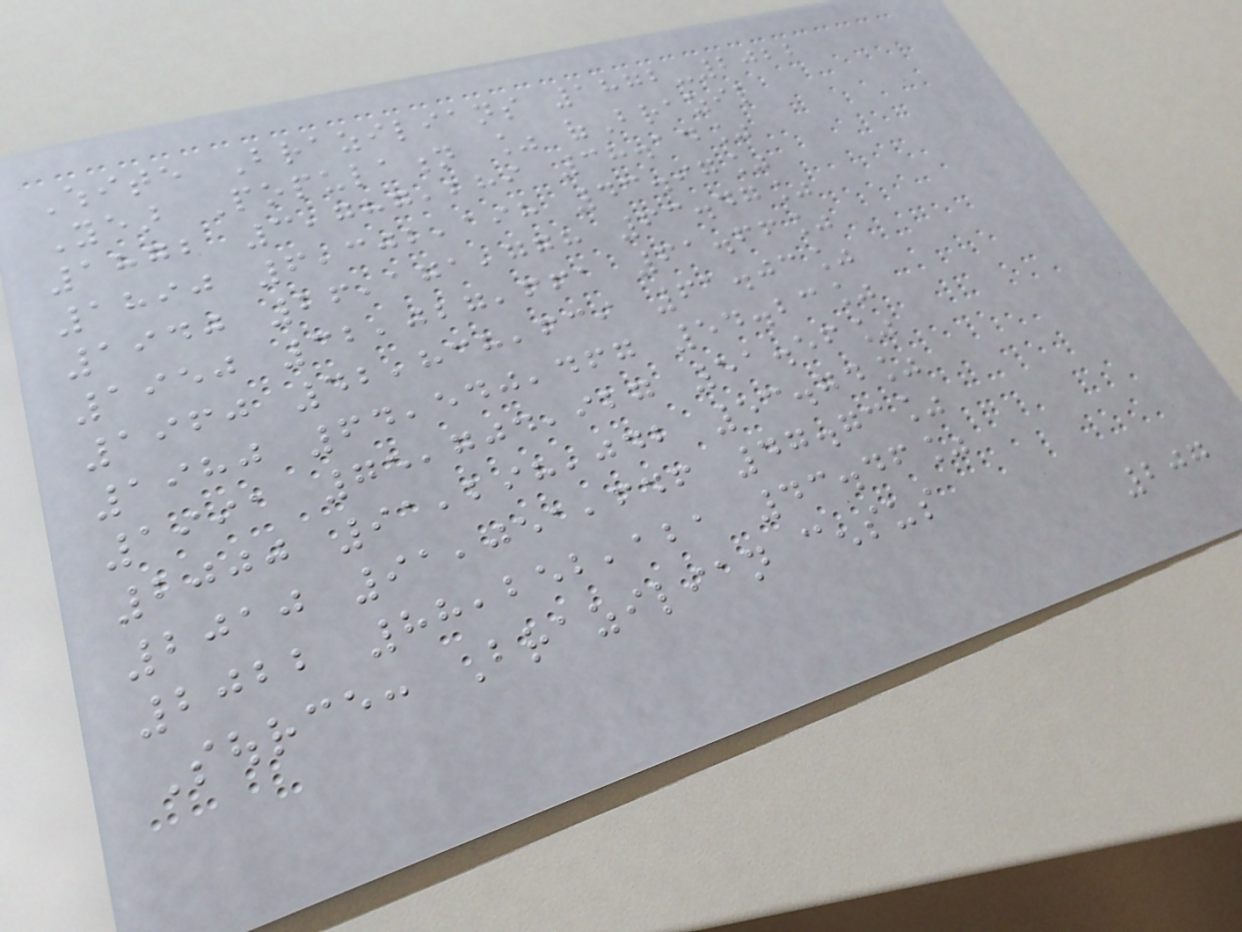White Brazilians 1872-2022
Year Population % ofBrazil
1872 3,787,289 38.14%
1890 6,302,198 43.97%
1940 26,171,778 63.47%
1950 32,027,661 61.66%
1960 42,838,639 61.03%
1980 64,540,467 54.23%
1991 75,704,927 51.56%
2000 91,298,042 53.74%
2010 91,051,646 47.73%
2022 88,252,121 43.46%
Source: Brazilian census
207
